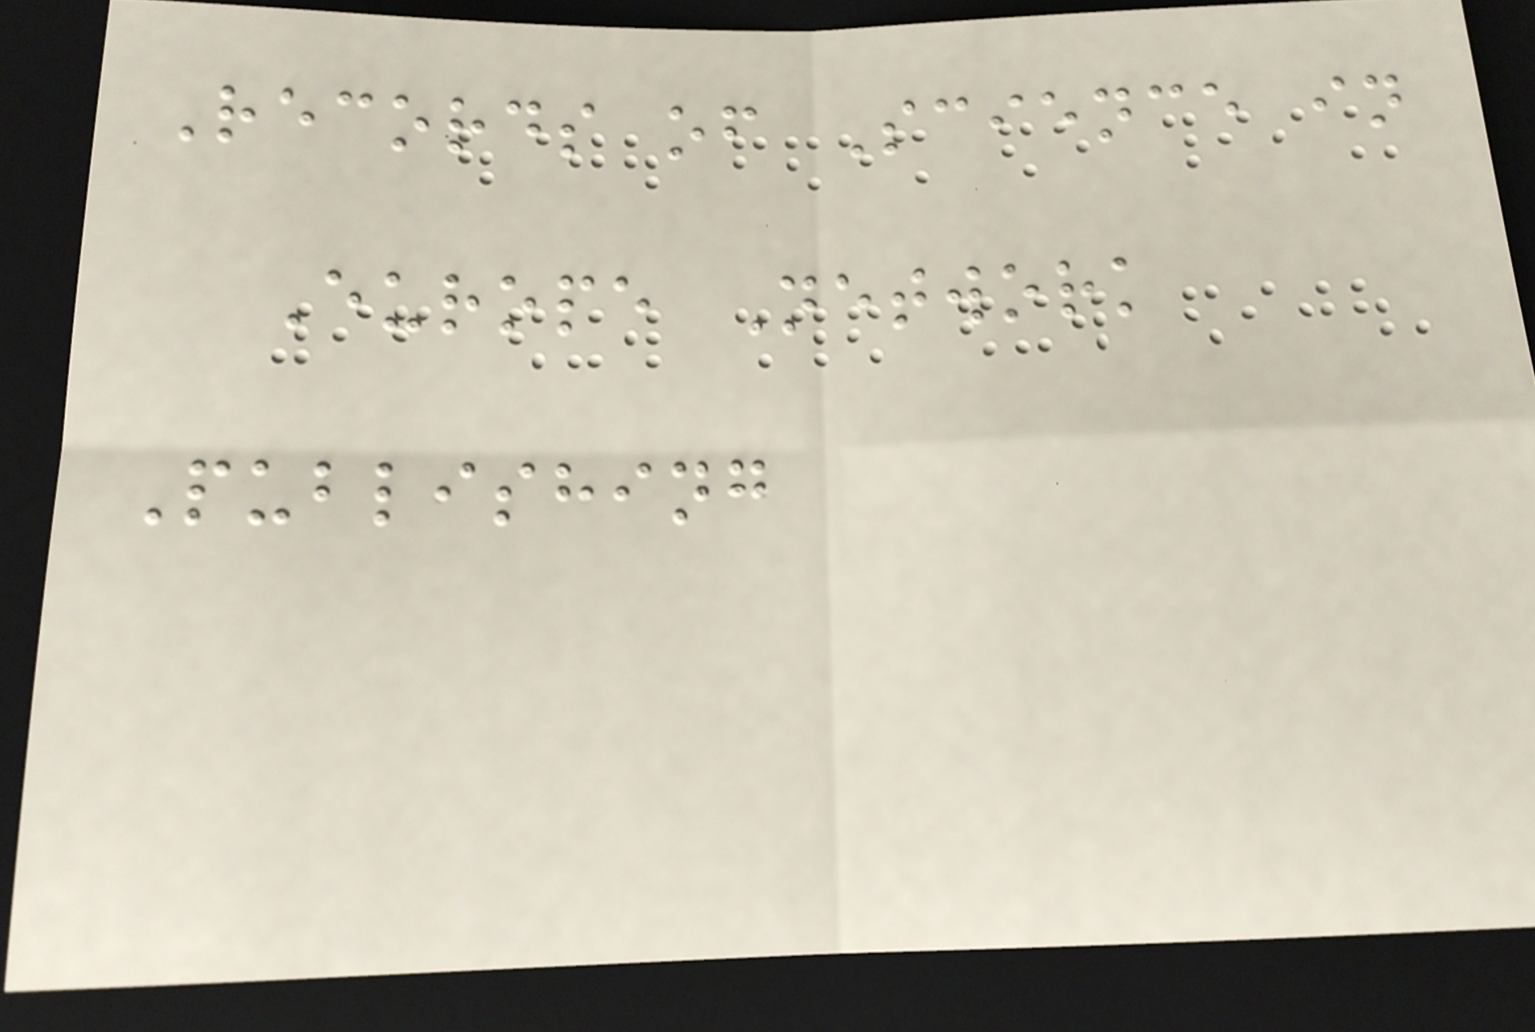Records of Science in
Europe Network
Publishing
